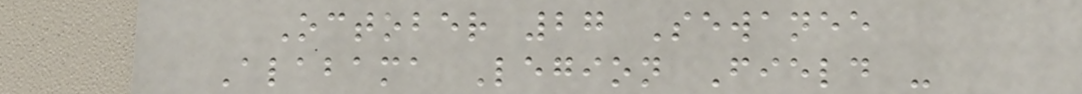October 27 Sewanee
Alabama Legion Field -
